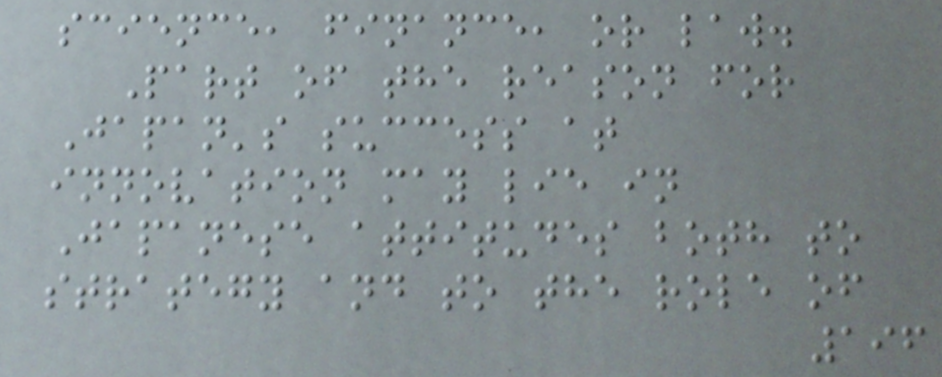science, finance, or law.
Part of the reason for
Japan's success at
innovation may lie in
Japanese attitudes both to
strategy and to the role of
196
